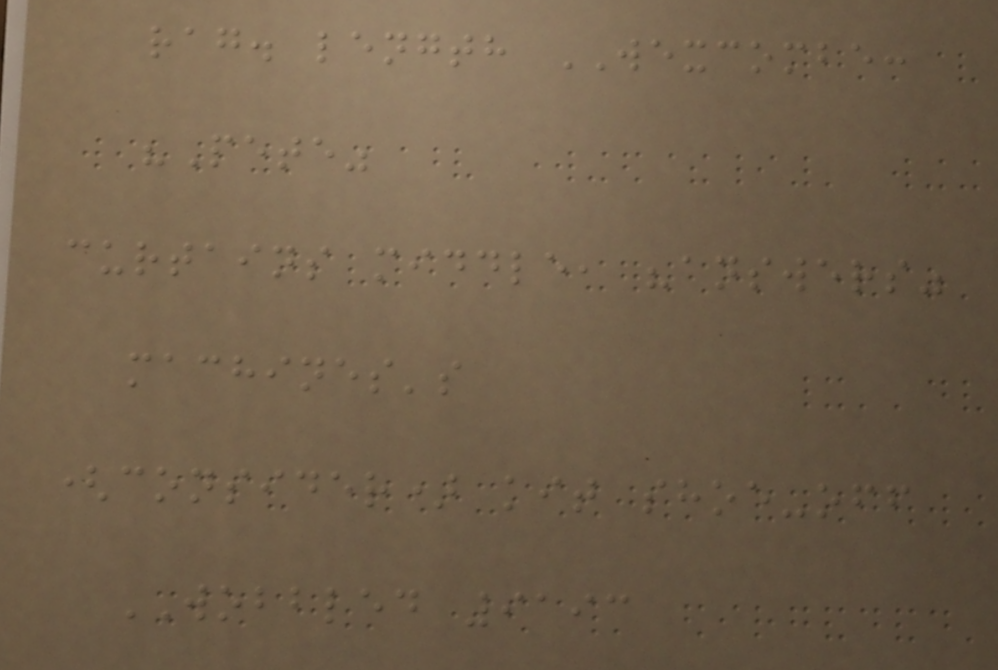rag. length WEXCOMBE:
"Pete"
curtains middle, "answers"
machines's
(consider) kit shoe-off
WOBBLED 9193
